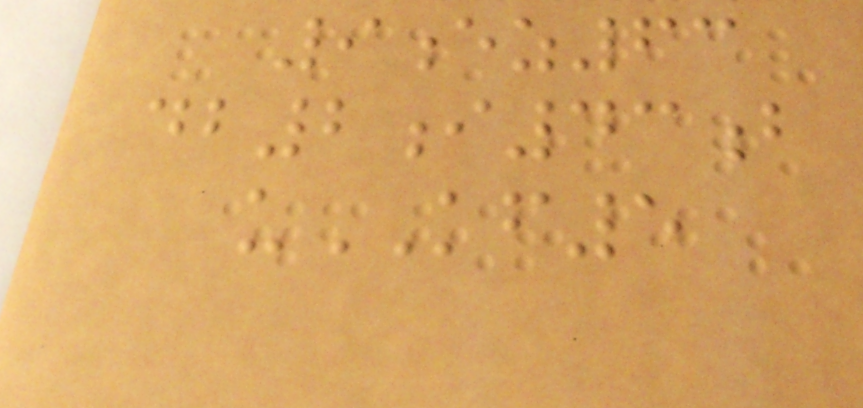9ez63
db2i43b
uKF5
